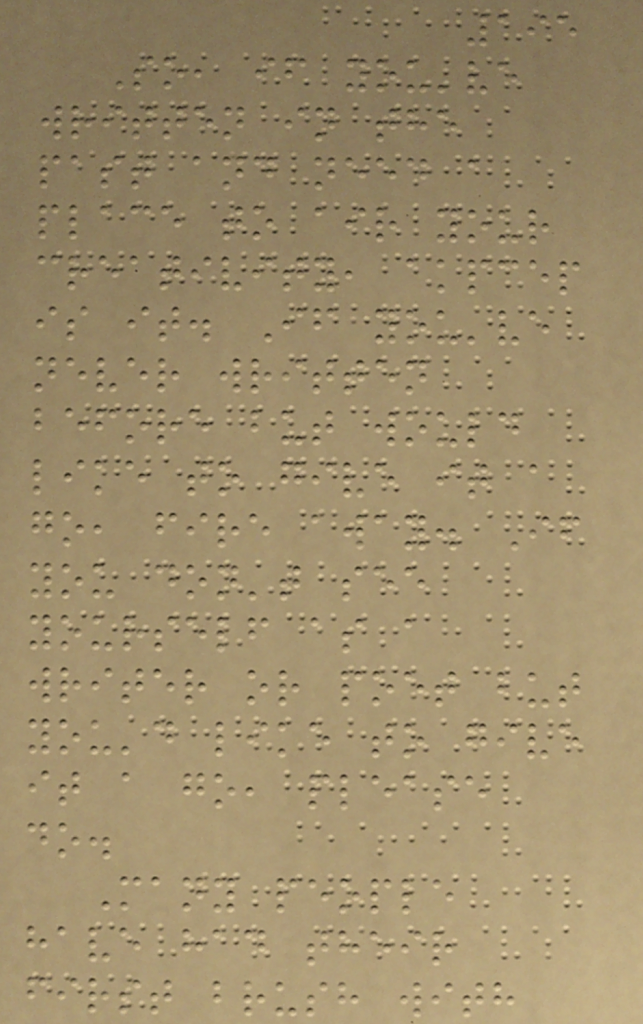195
So, if you've
written in the
past and need a
place to air your
creativity, akpcep
is it. If you've
never written
before but would
like to give it a
go, fire away. If
you don't see
yourself as a
writer or poet but
you'd like to give
it a go, please
do.
Many people
have had their
first brush with
